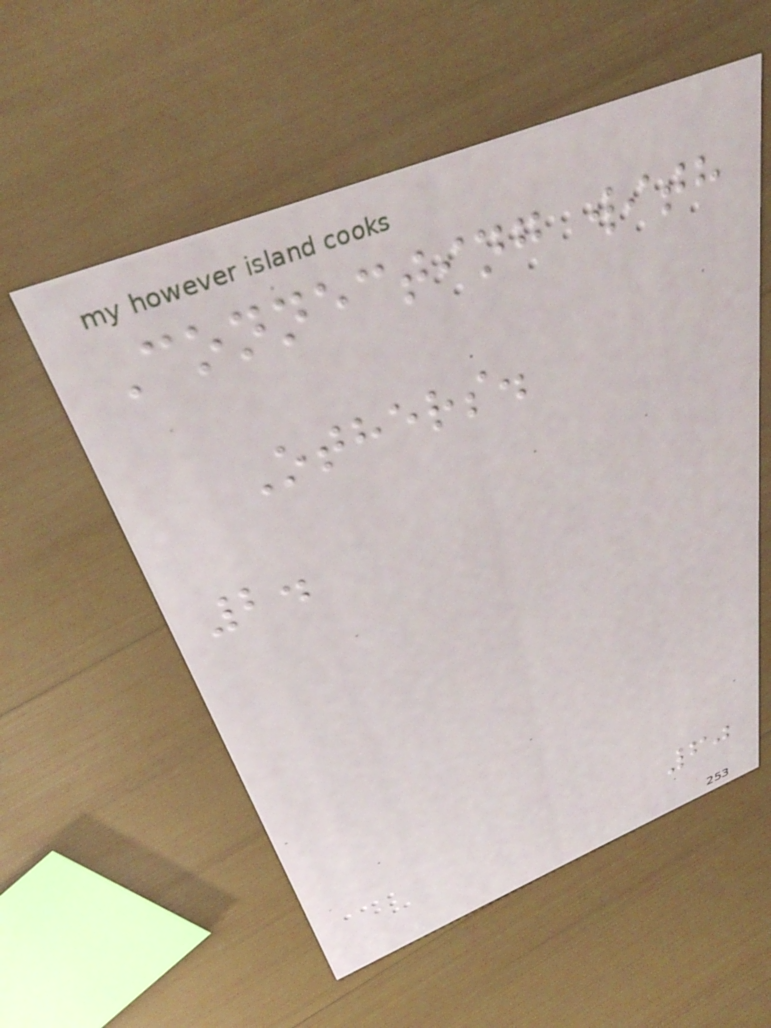Connecting with
Others.
2.
60
